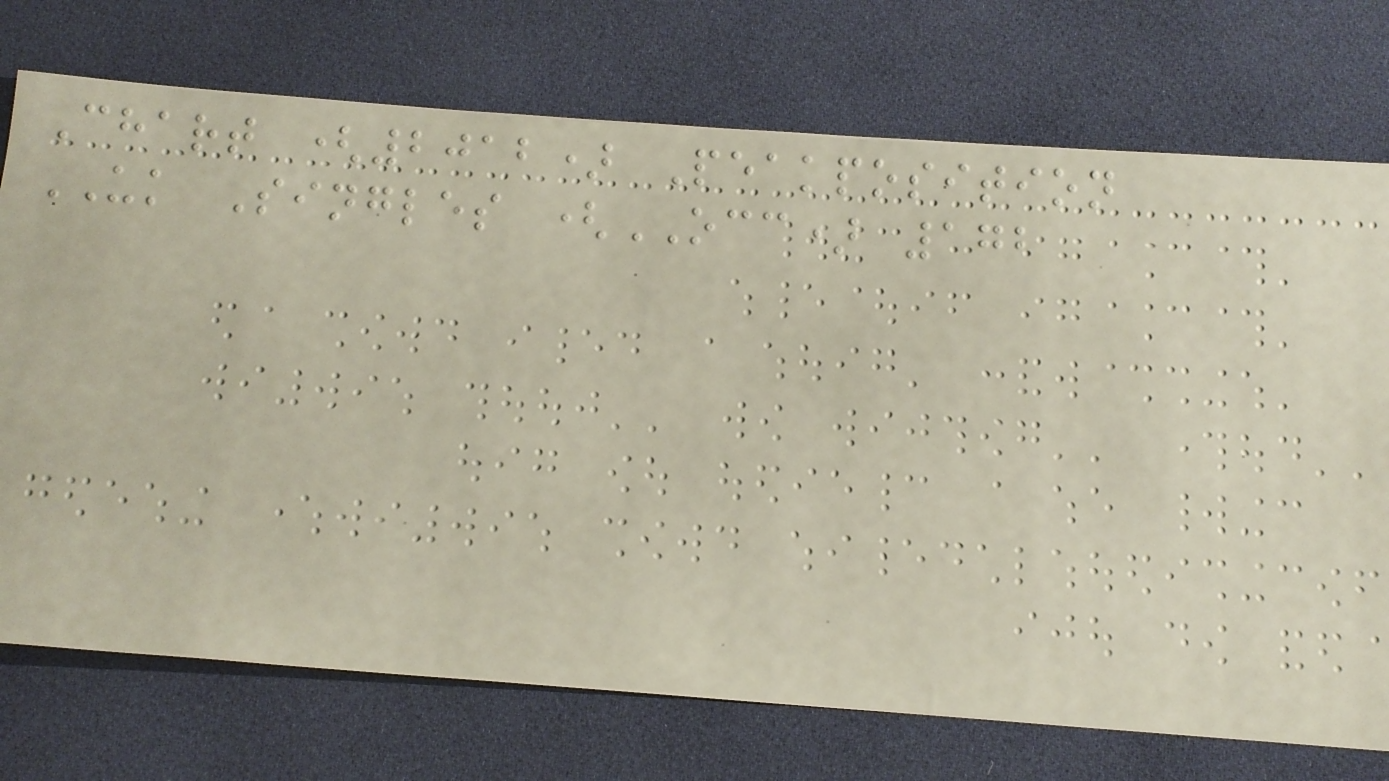Chart (2012) Peakposition
UK Singles (OCC) 172
